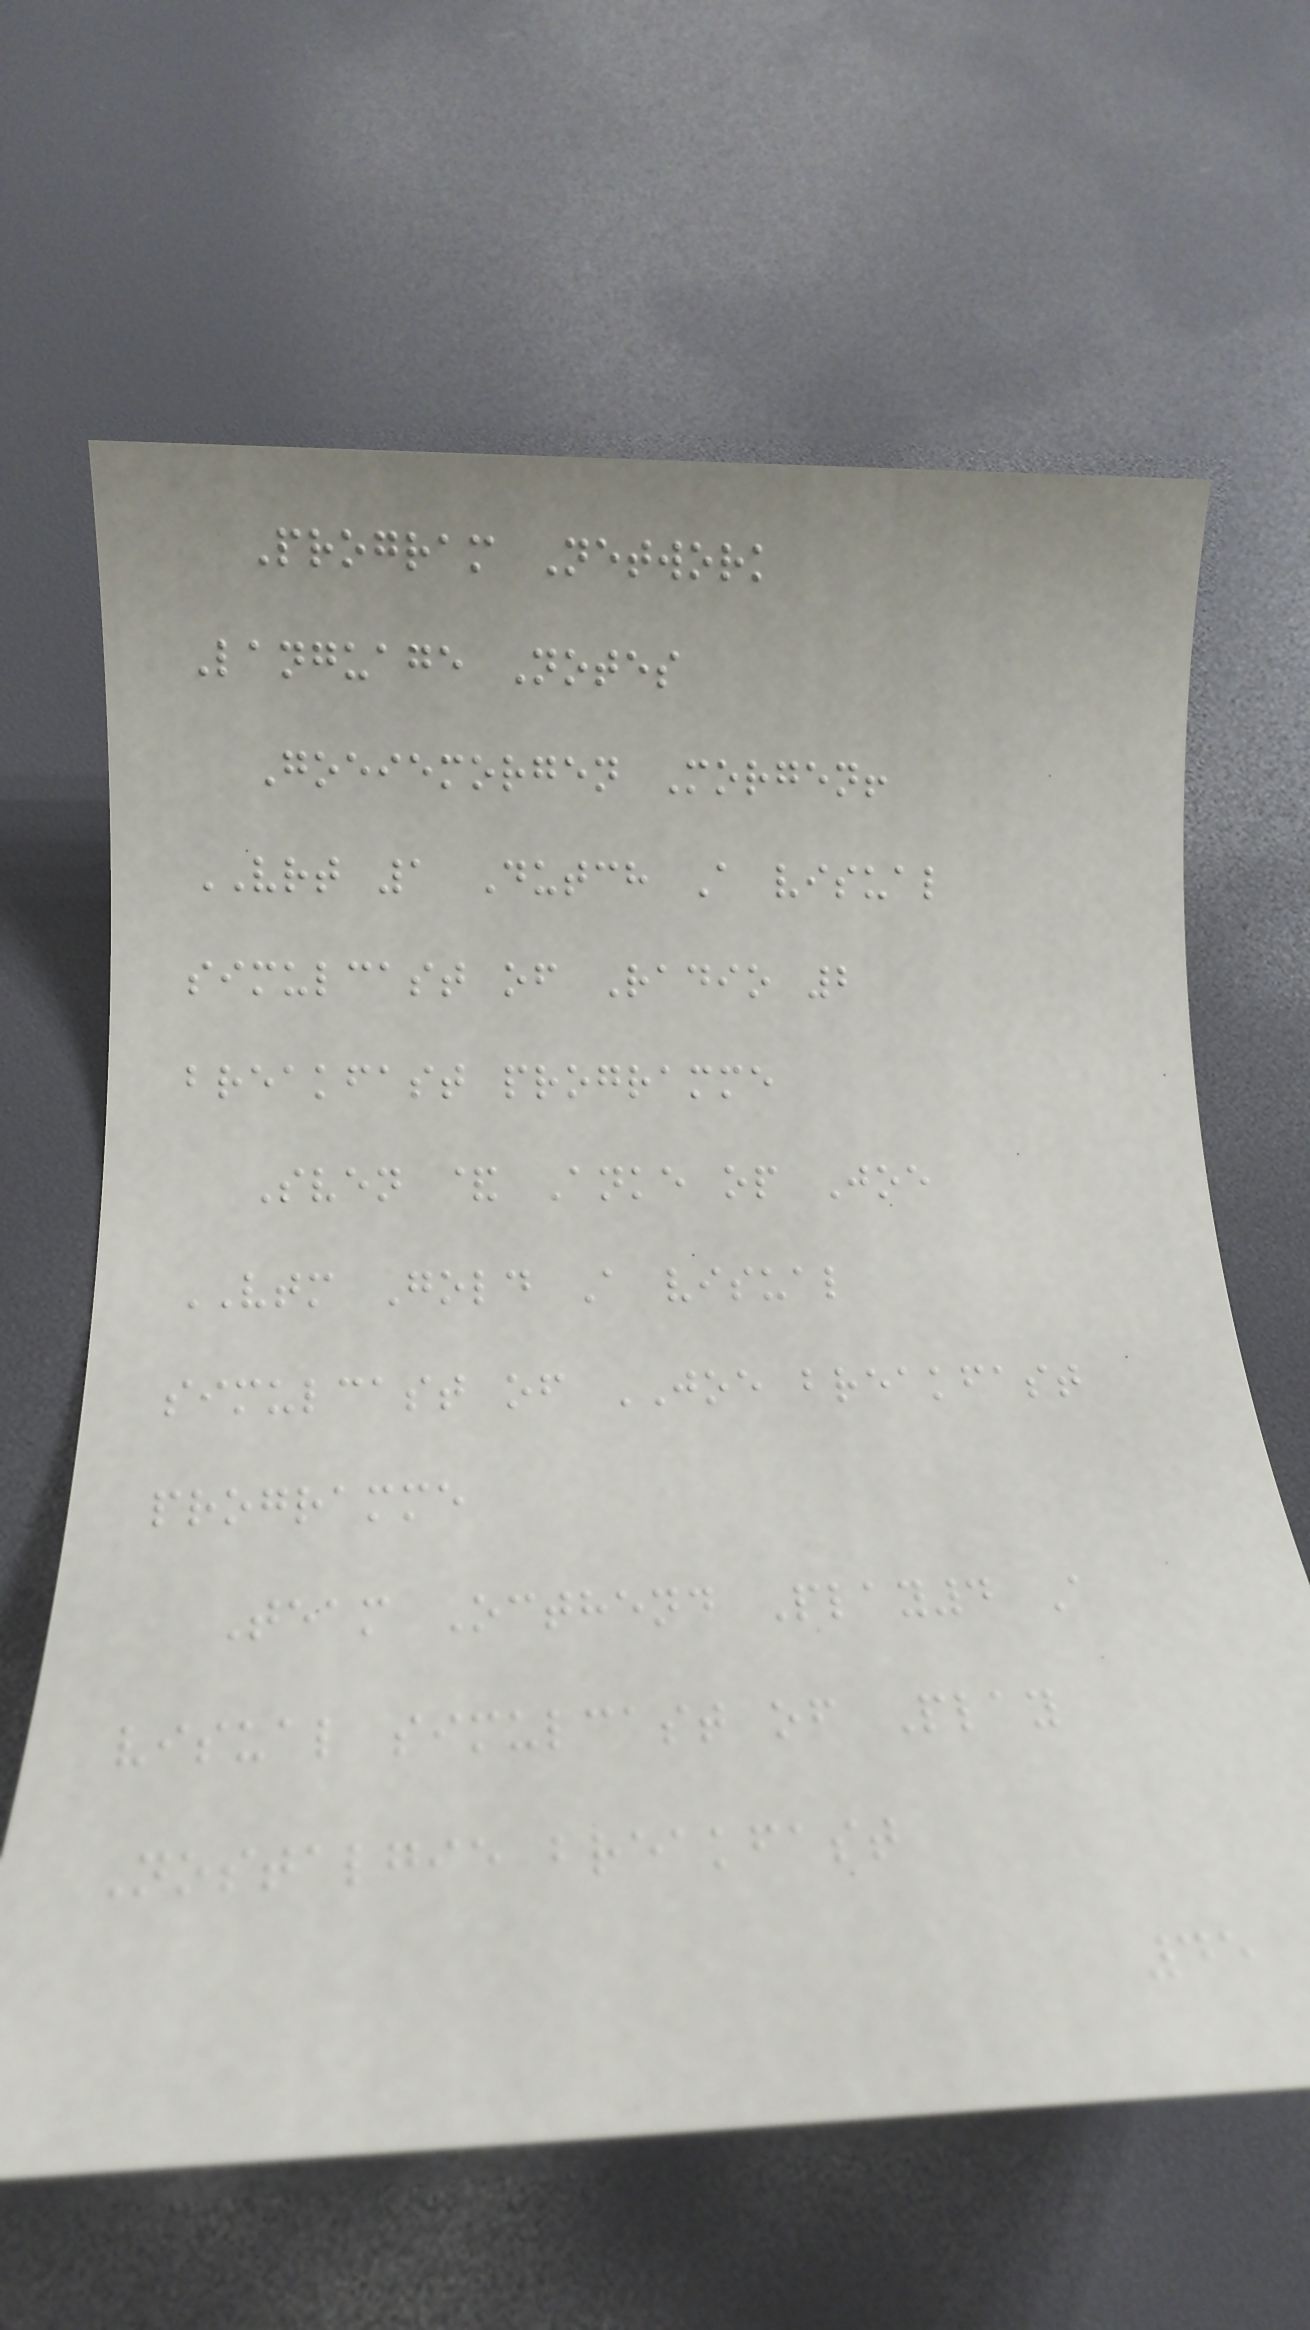Program Network
Language Notes
Goeiemorgen Morgen!
VRT 1 Dutch A visual
simulcast of Radio 2
breakfast programme
Sven & Anke op Joe
VTM Gold A visual
simulcast of JOE breakfast
programme
Team Octhend Play4 A
visual simulcast of Play
Nostalgie breakfast
45
